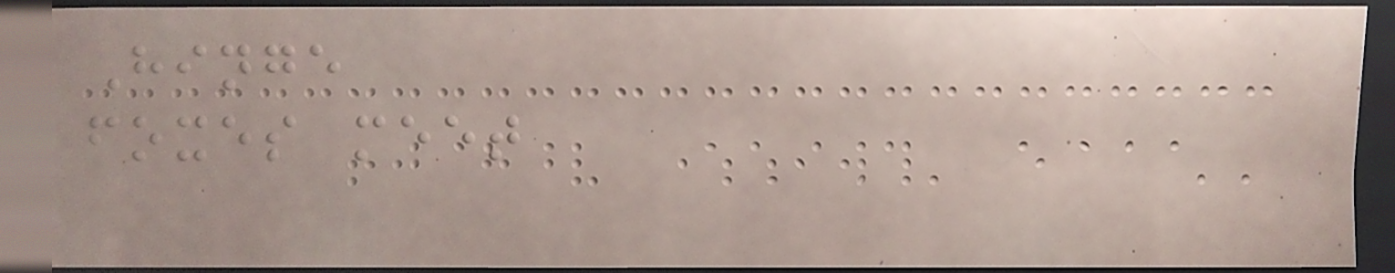Hinge
foxes meet
